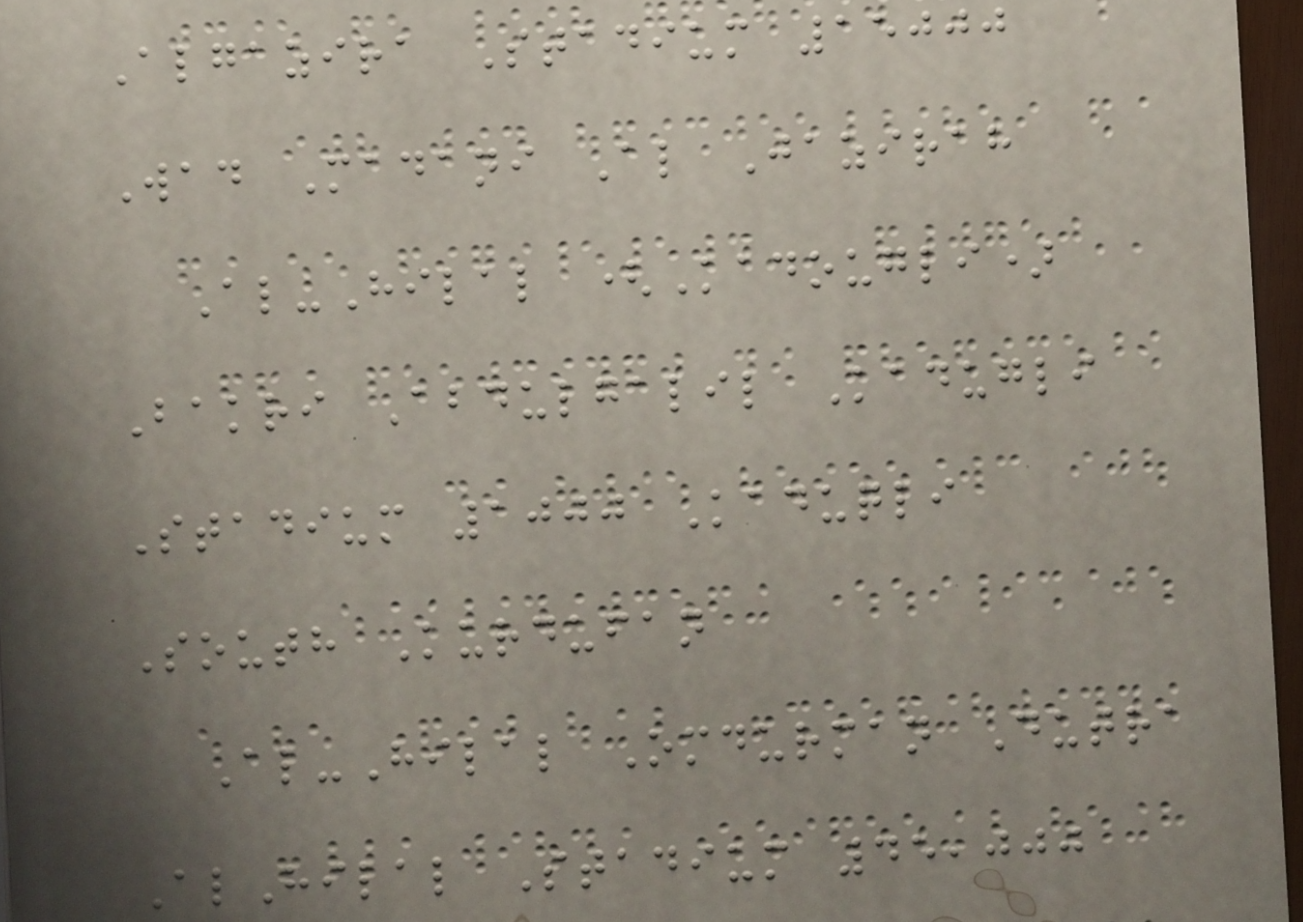Algazira Stadium 15000
Wad Madani Al Jazirah
Al-Hilal (Kadougli)
Bakri Abdulgalil Kadugli
Stadium 1000 Kaduqli
South Kurdufan
Al-Hilal Omdurman Dutra
AlHilal Stadium 45,000
